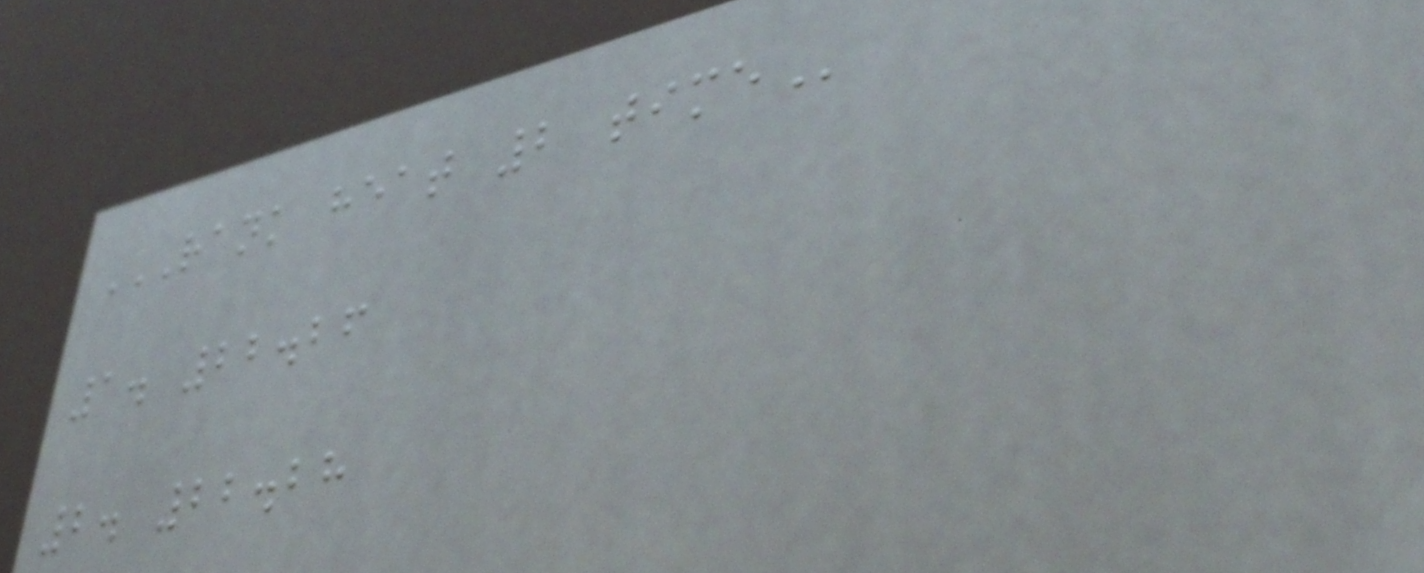RANK HEAT 2 TIME
1. 22.26
2. 22.28
